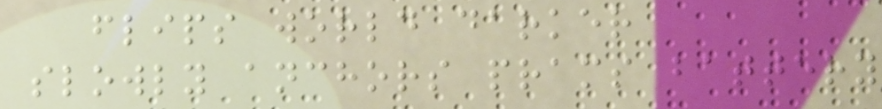flips world darker
slowly anchors prams battery
